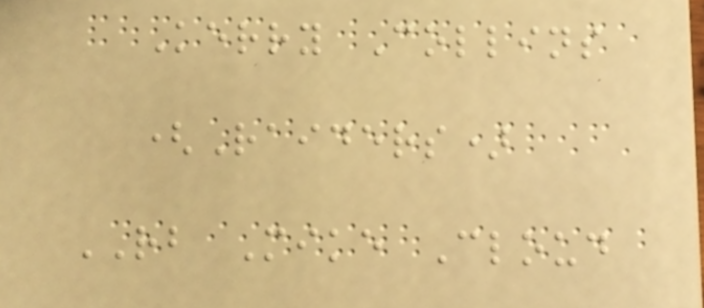Kerry Collins
(Raiders)
RB Mike Cloud
